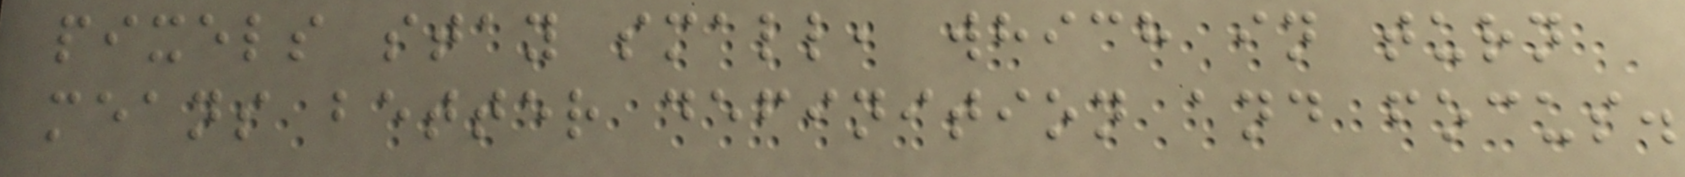pixels stay small, which in turn
means better definition and focus.
